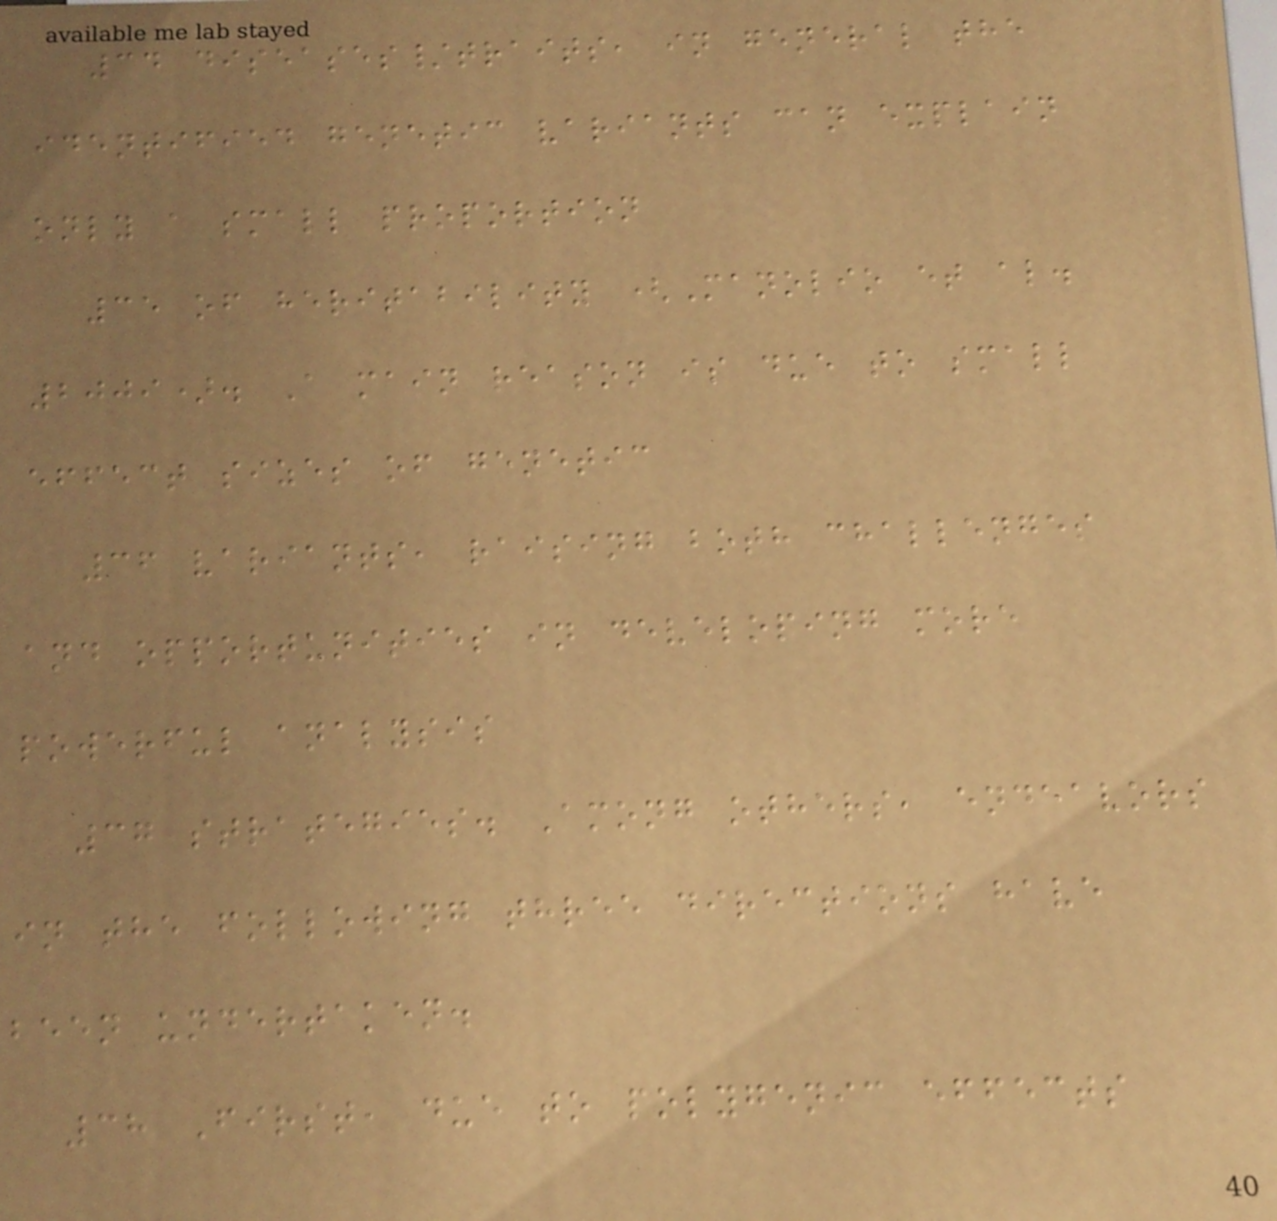34 diseases/traits, in general the
identified genetic variants can explain
only a small proportion
35 of heritability (Manolio et al.
2009). A main reason is due to small
effect sizes of genetic
36 variants, raising both challenges
and opportunities in developing more
powerful analysis
37 strategies. Among others, endeavors
in the following three directions have
been undertaken.
38 First, due to polygenic effects
